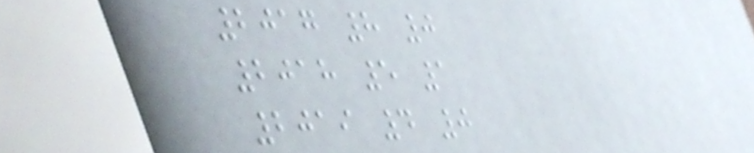2017 8 0
2018 5 1
2019 4 0
